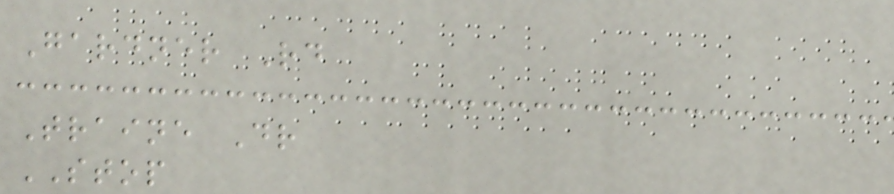Gardner Rd
Traine Dr
STOP
